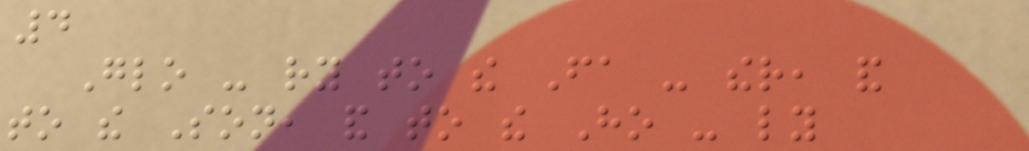4
Glo - ry to the Fa - ther, and
to the Son, and to the Ho - ly
